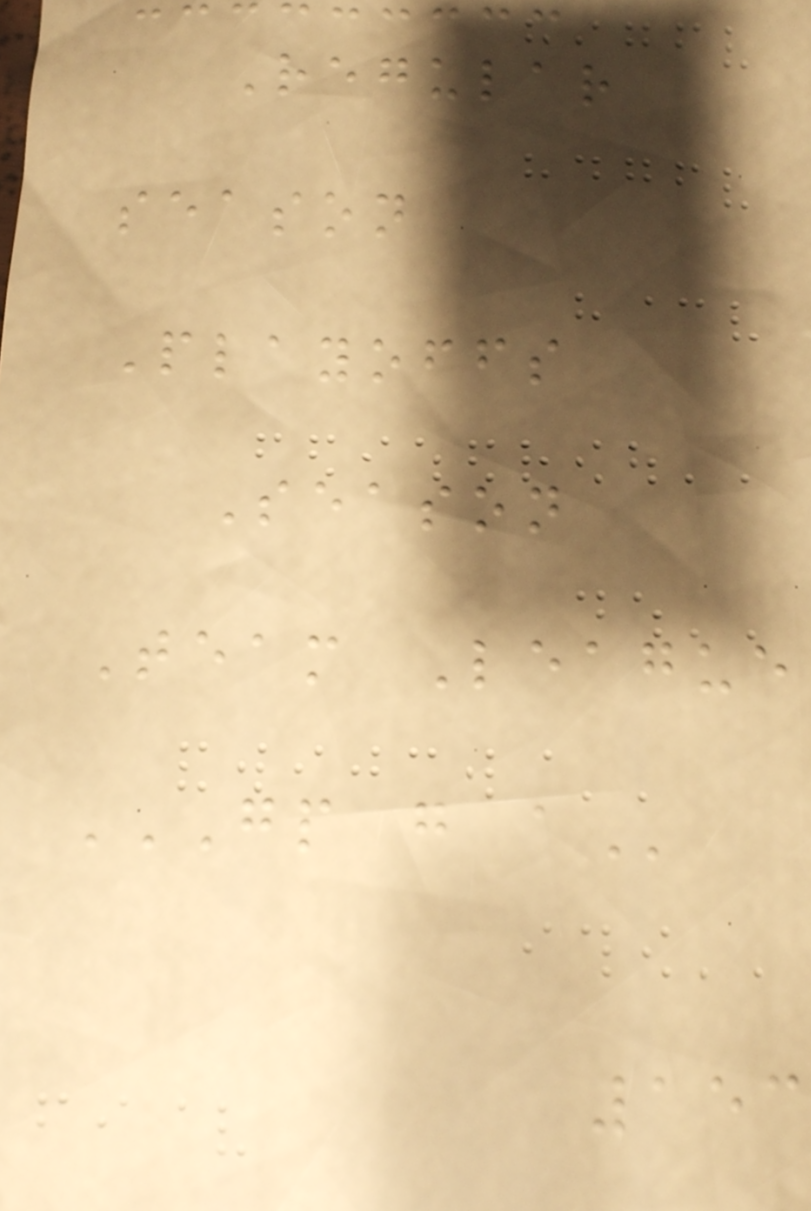Regular
season
Playoffs
Season
Team League
GP G A
153
